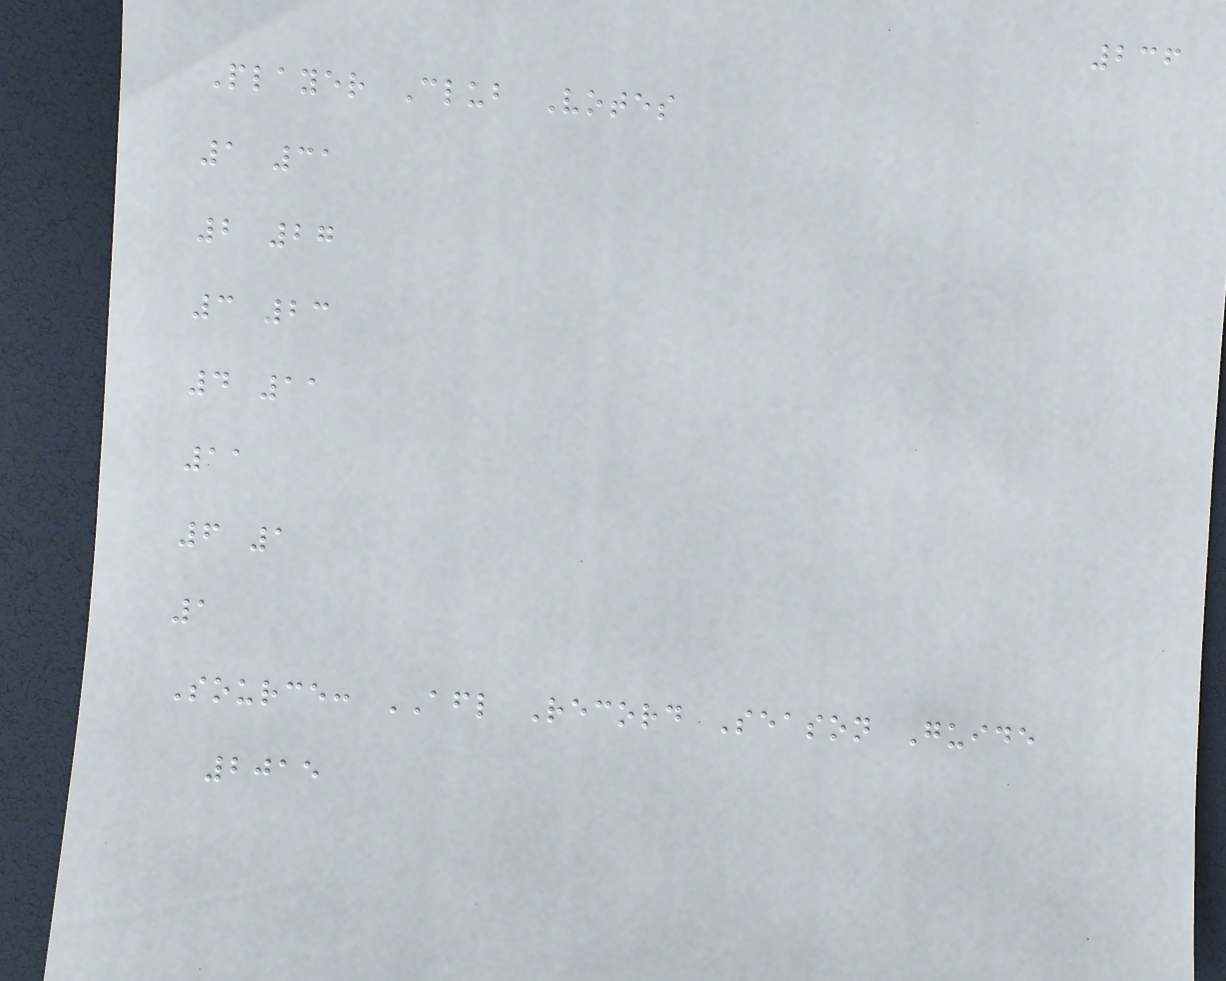236
Player Club Votes
1 31
2 27
3 23
4 11
11
6 1
1
Source: AFL Record Season Guide
2015
